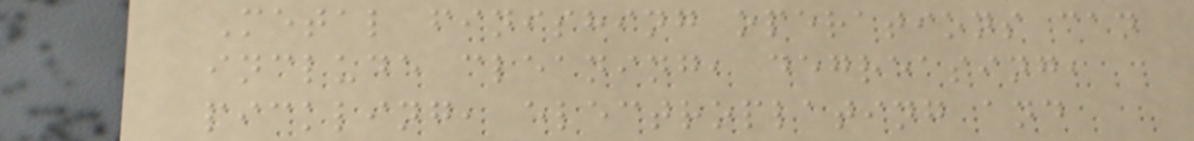Metal finishing operations can
include cleaning, degreasing,
pickling, electroplating and
